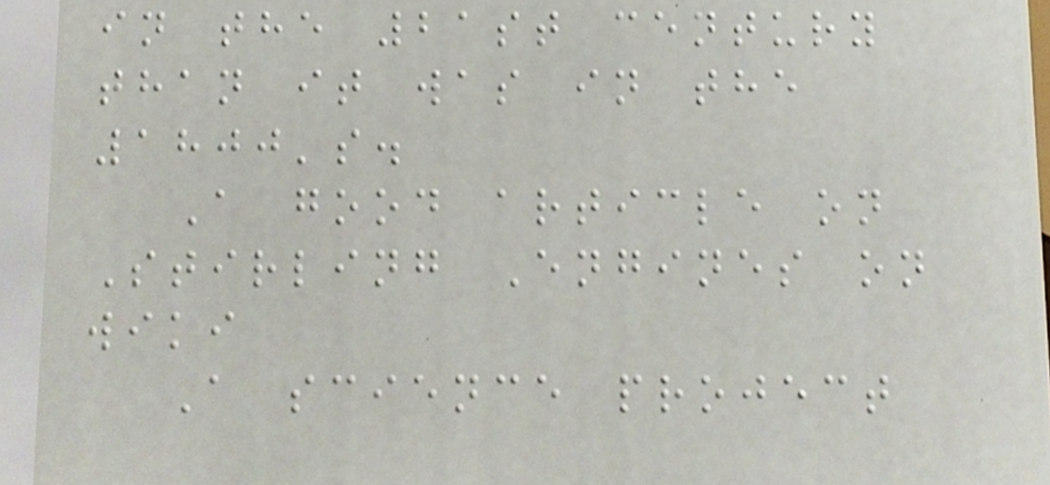in the 21st century
than it was in the
1800's.
A good article on
Stirling Engines on
wiki
A science project
